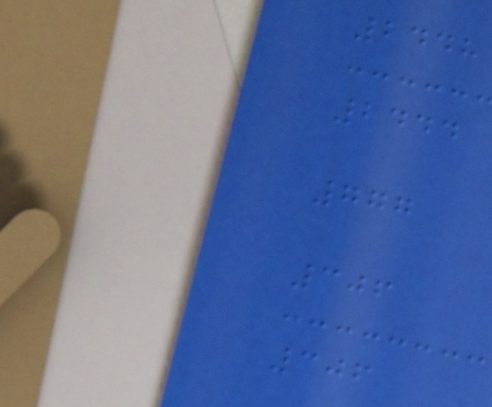2448
2444
777
306
306
